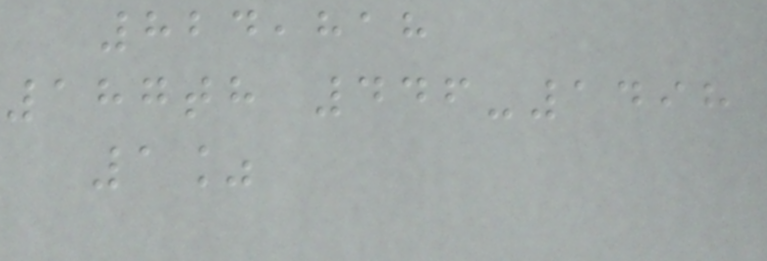824,818
187th 446-1498
1%
